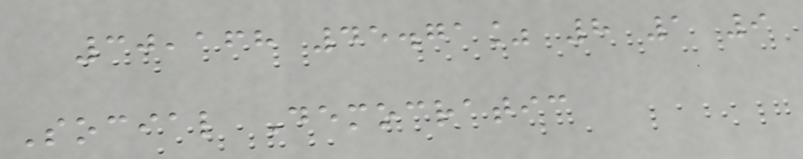30,168 45.71% 8 1 9
Social Democratic
